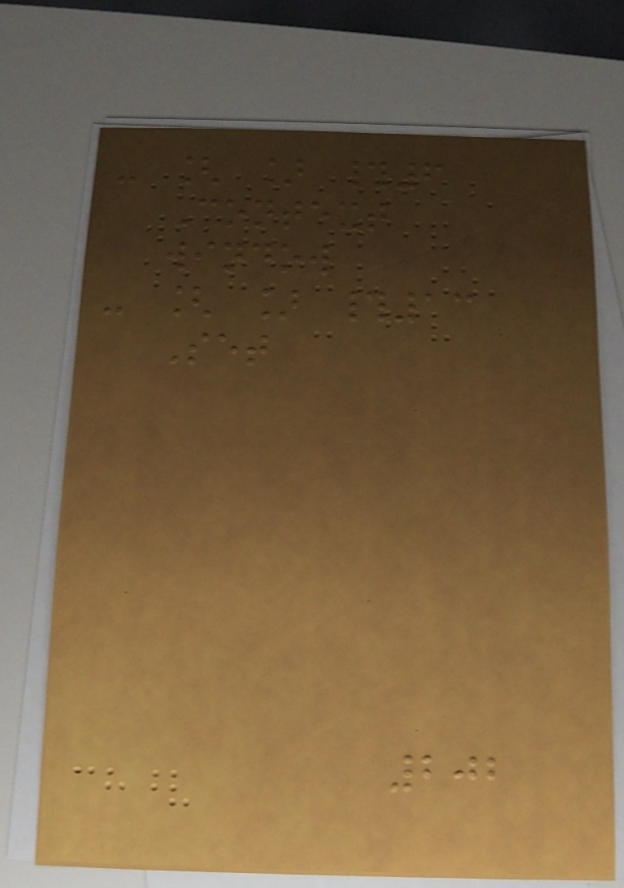- [ ] #6
Context
window
- [ ] #13
Set
202
